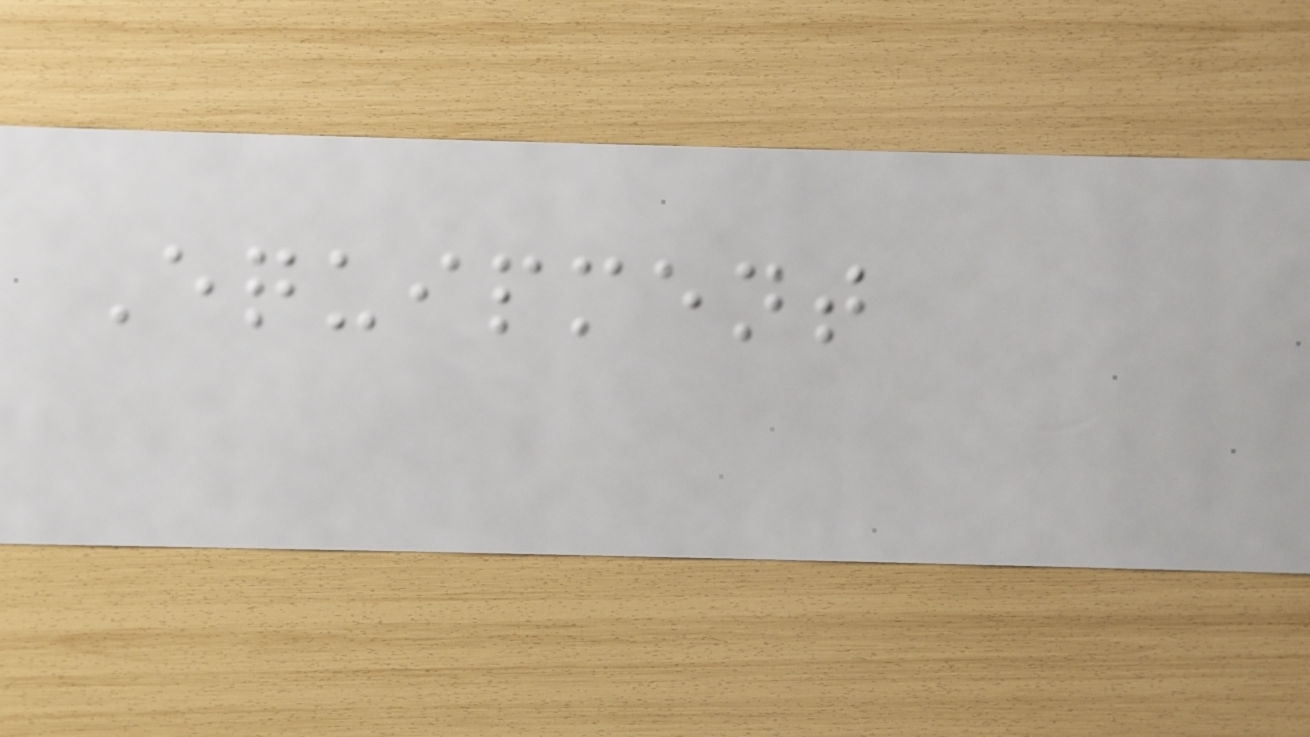Equipment
